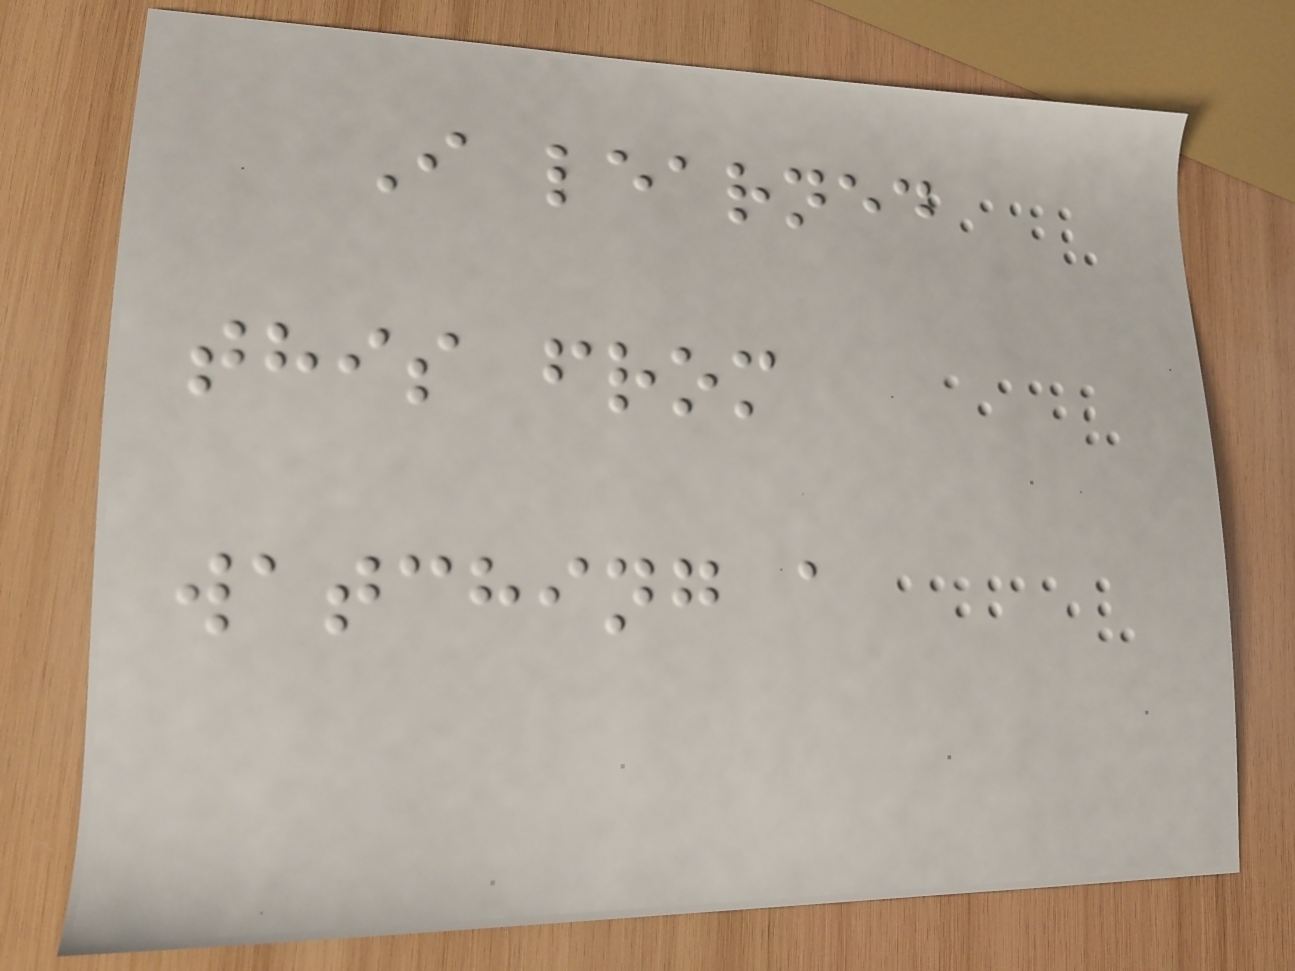I learned
this from
watching a
